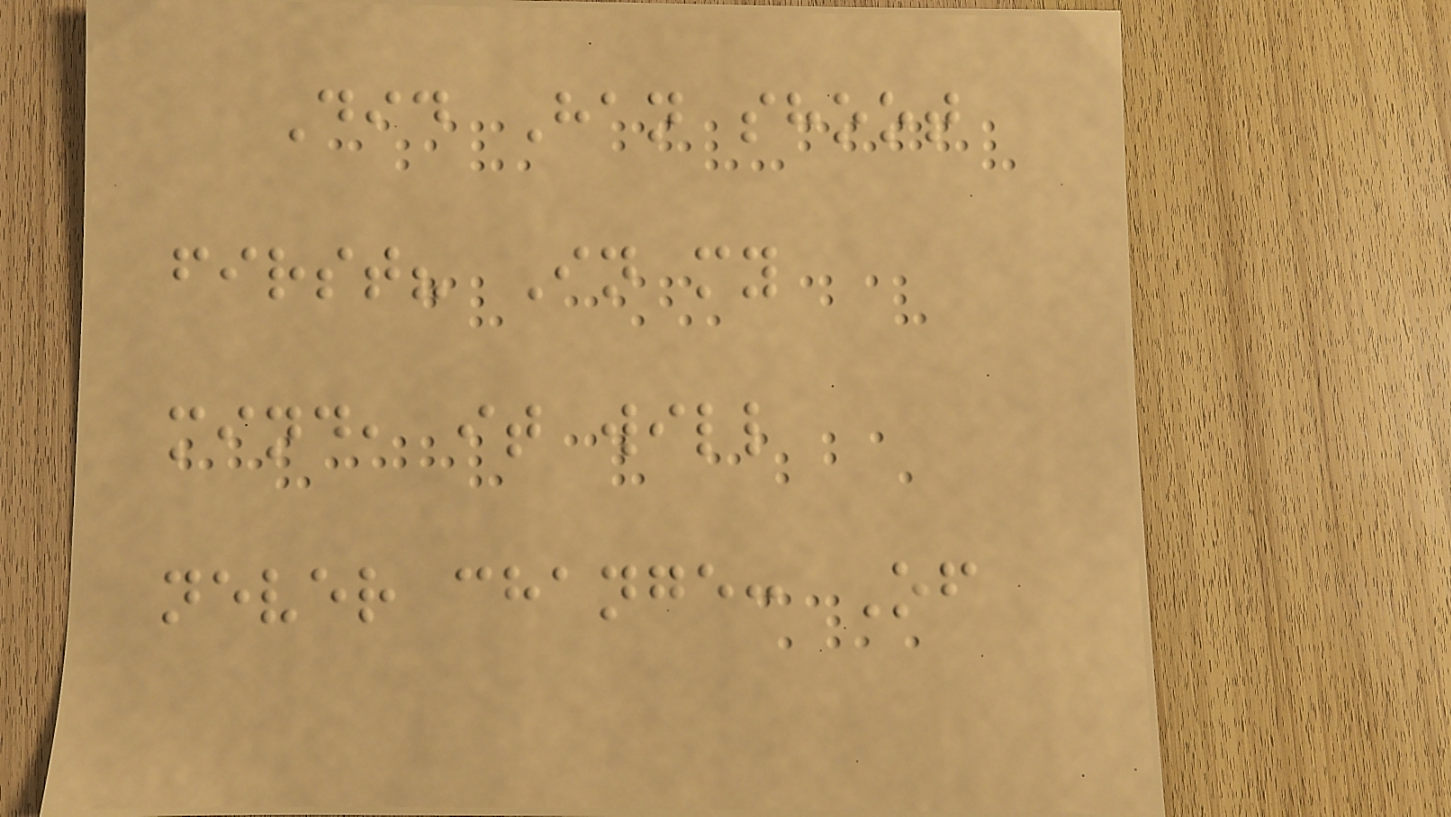Did Han shoot
first? In my
mind, it will
never change: Of
